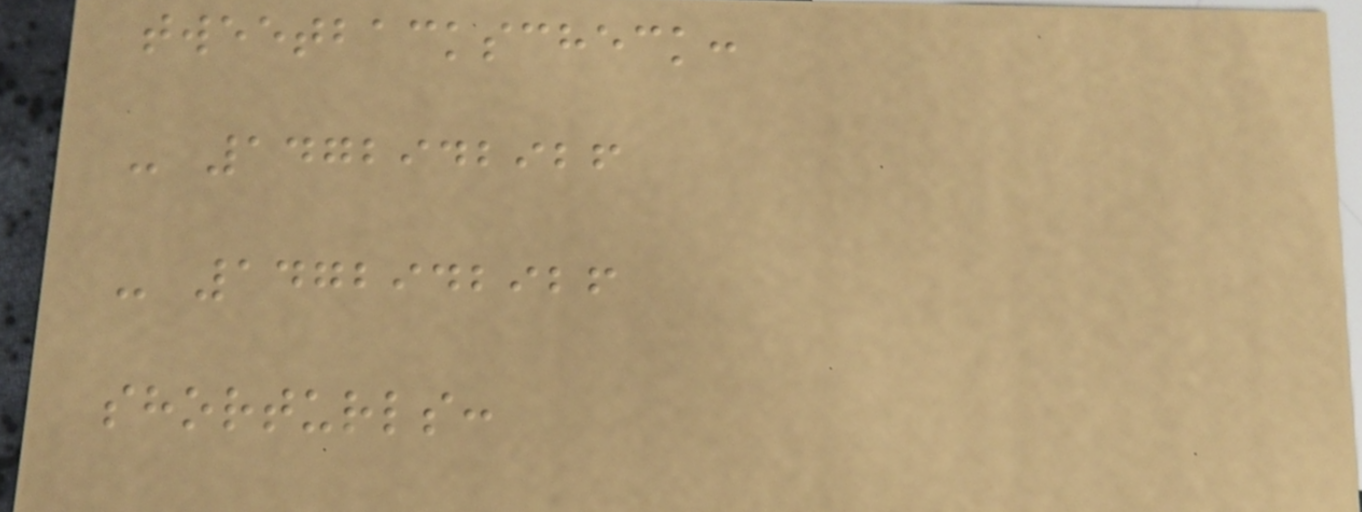tweetbackscheck:
- 1472942926
- 1472942926
shorturls:
